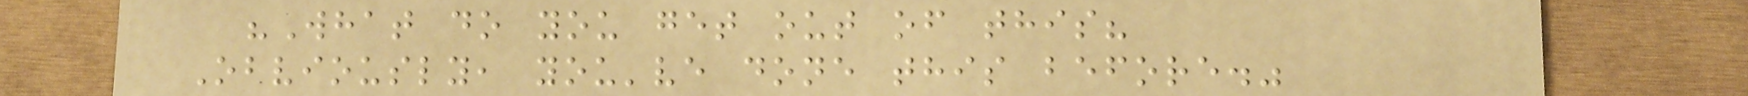"What do you get out of this?
Obviously, you've done this before."
